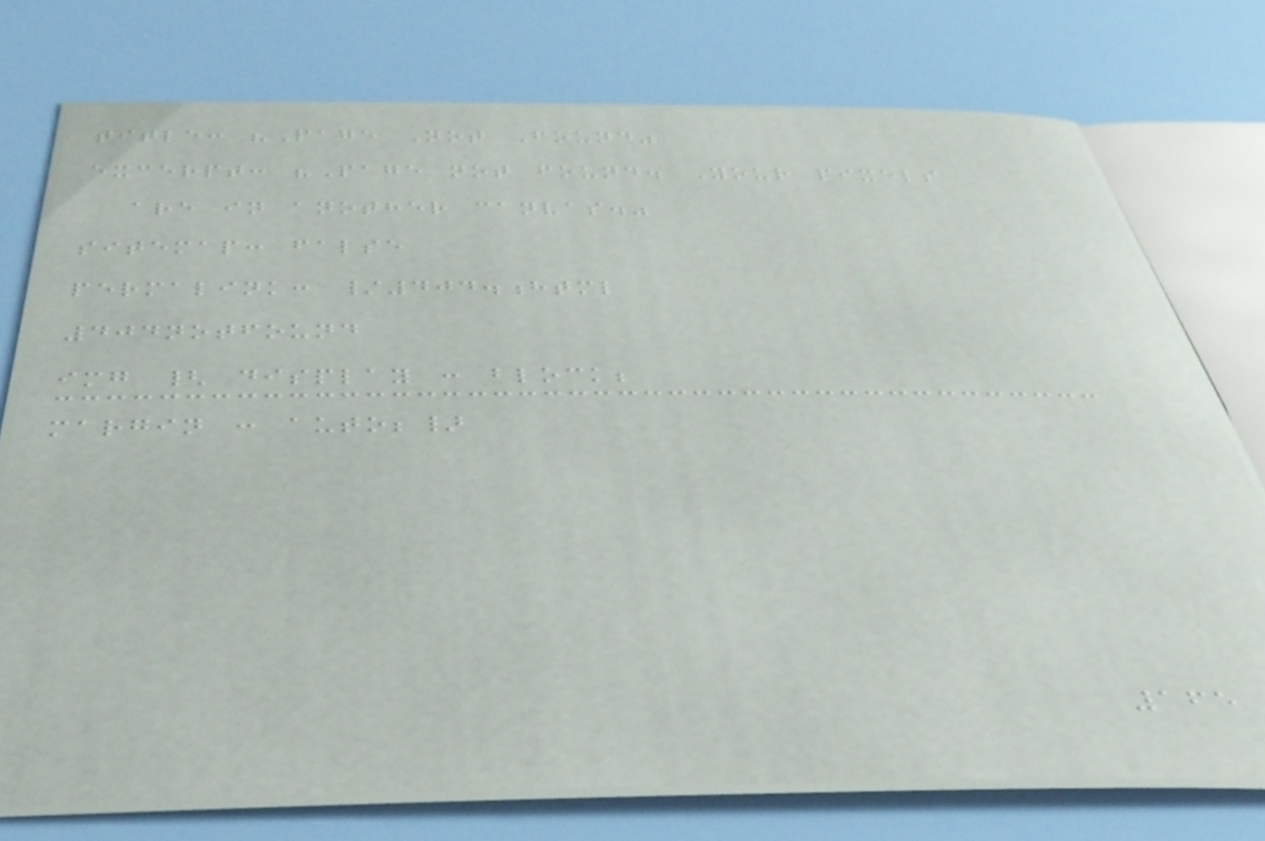title: "Page Not Found"
excerpt: "Page not found. Your pixels
are in another canvas."
sitemap: false
permalink: /404.html
404notfound
img { display : block;
margin : auto;}
165
